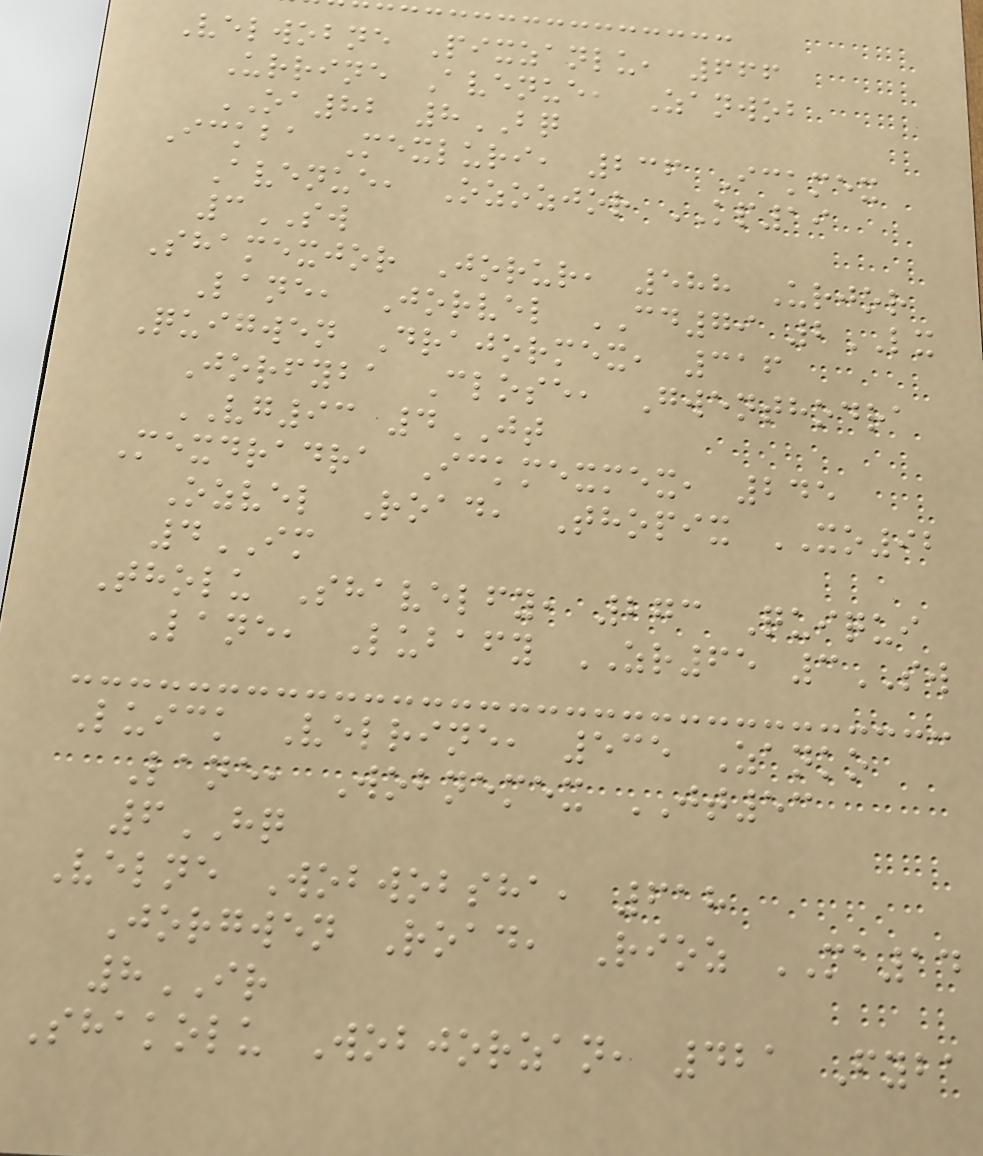Velwobne Pixzanlu, 666
Urrine Avenue, Zanwob
OA82 8BQ
Ickba Mexluri, 236 Ickmex
Avenue, Ozozjor KP19
3SW
Shamexjor Jorur, 588 Urjor
Lane, Jorvel CD79 2LX
Quigwen Drajormex, 316
Jorfyba Close, Gwenthodra
VG93 4JT
Mexdradra Ickmexmex, 245
Ozvel Road, Thopix XO92
4IM
Tholu Shavelfy, 273 Quiqui
Lane, Lubafy ZR65 3SW
Luick Velrine, 535 Zanko
Lane, Wobnemex JT53
6HQ
Velne Wobwobsha, 618
Jorgwen Road, Rioz MA14
8IR
Shakolu Wobjorzan, 421 Fyba
